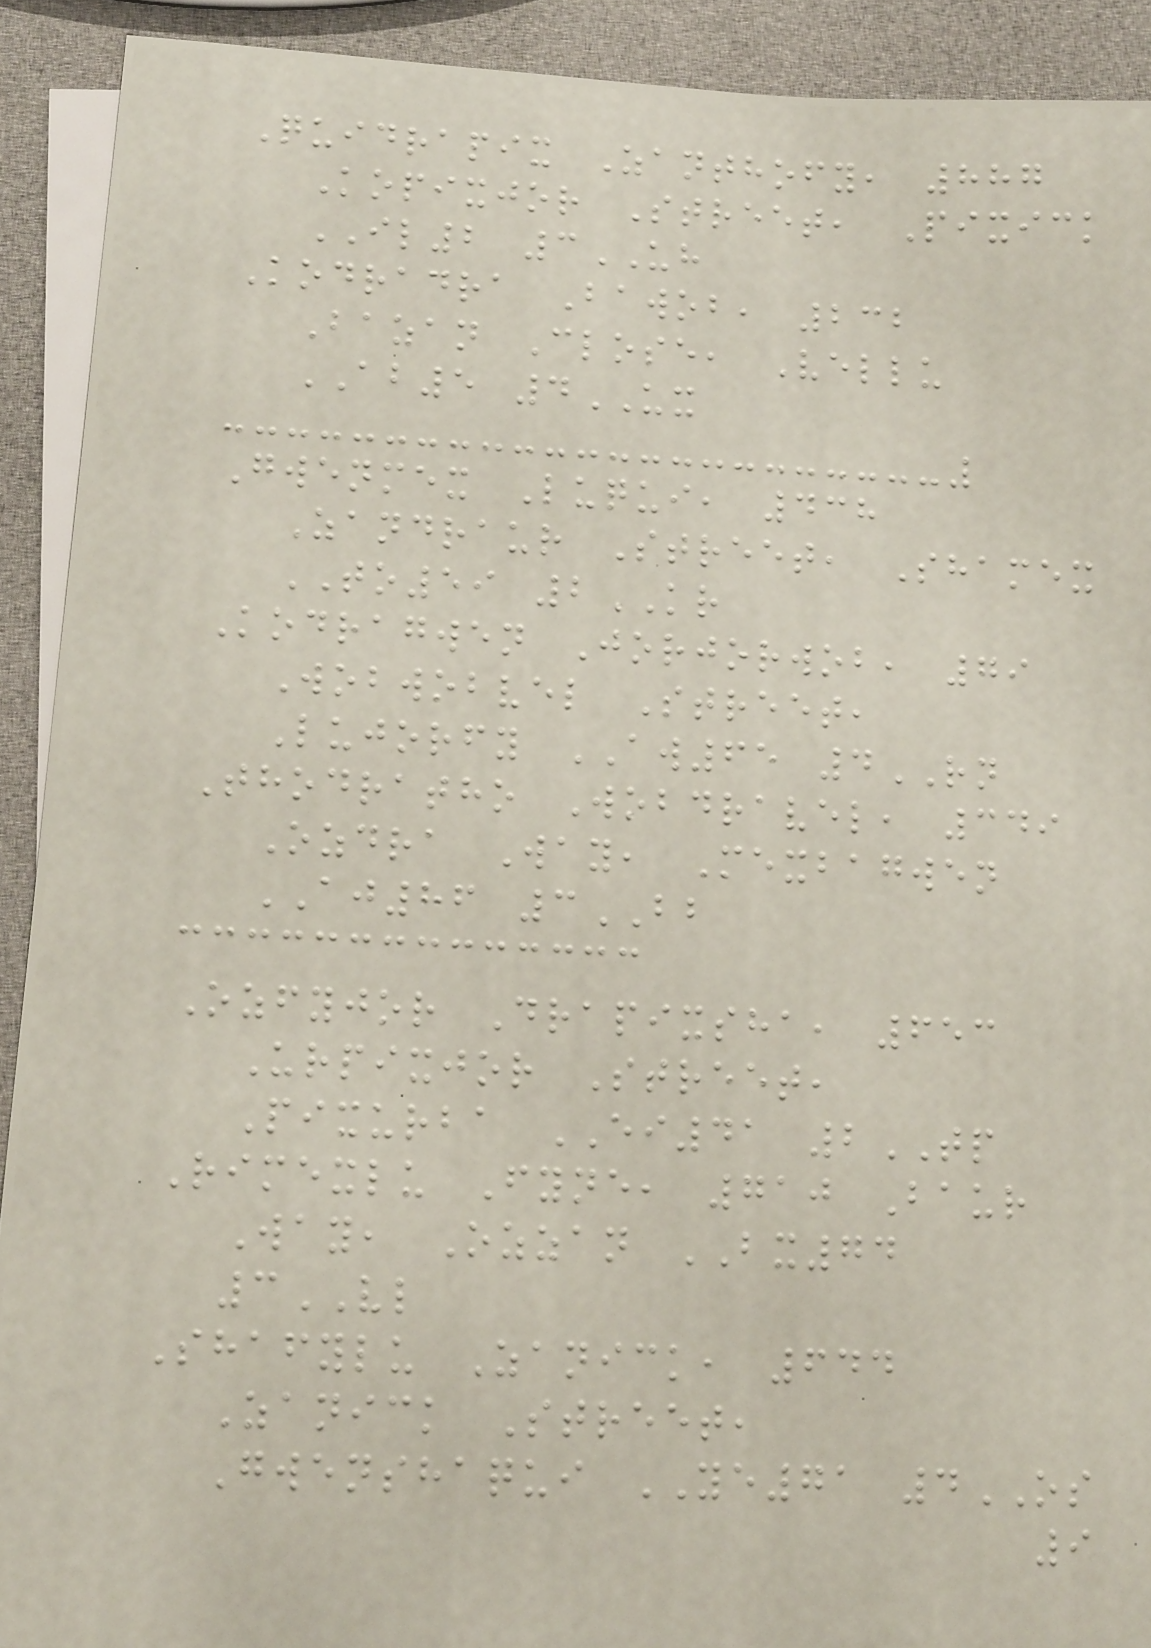Quidrapix Zanthofy, 887
Kopixjor Street, Pixick
IL2 3UH
Kodradra Bawob, 232
Bazan Close, Vellu
AB5 4UX
Gwenmex Luqui, 438
Zandraur Street, Shamex
TO59 2KR
Kodragwen Jorjorwob, 79
Wobwobvel Street,
Lujorfy AW65 4RN
Thodratho Wobdravel, 349
Ozdra Way, Mexbagwen
AJ86 3BB
Ozfyjor Drapixsha, 653
Urpixjor Street,
Pixurba EI41 2TP
Rimexlu Fyne, 710 Baur
Way, Ozzan BX74
3VL
Shafylu Zanick, 644
Zanick Street,
Gwenshaqui YE71 4OS
9
